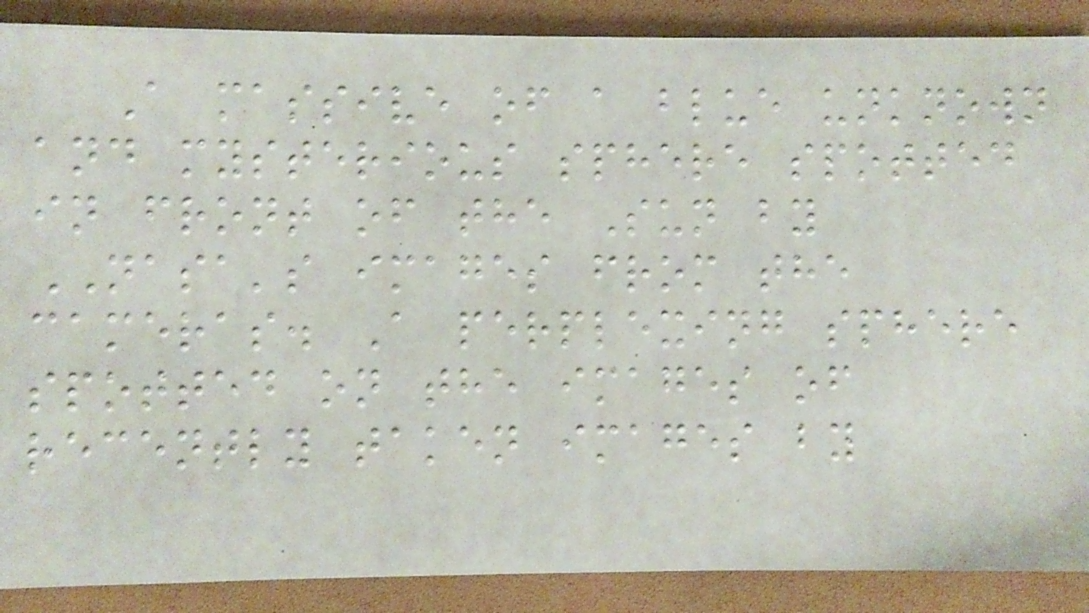A massive of a blue unknown
and mysterious sphere spotted
in front of the Sun by
NASA's images from the
cameras. A perplexing sphere
spotted on the images of
recently taken images by
